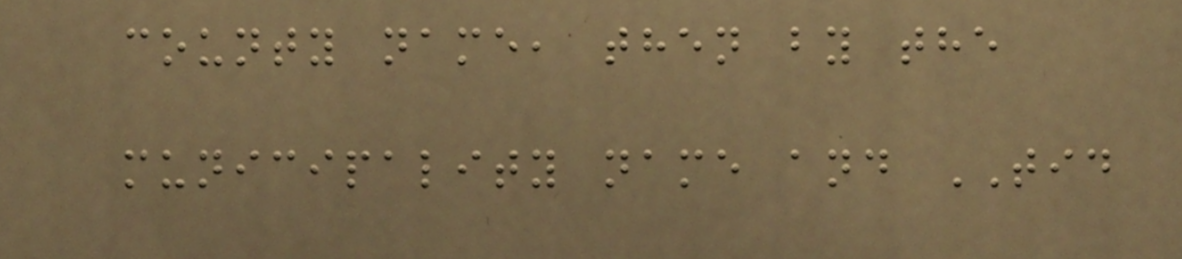county name, then by the
municipality name and TID
